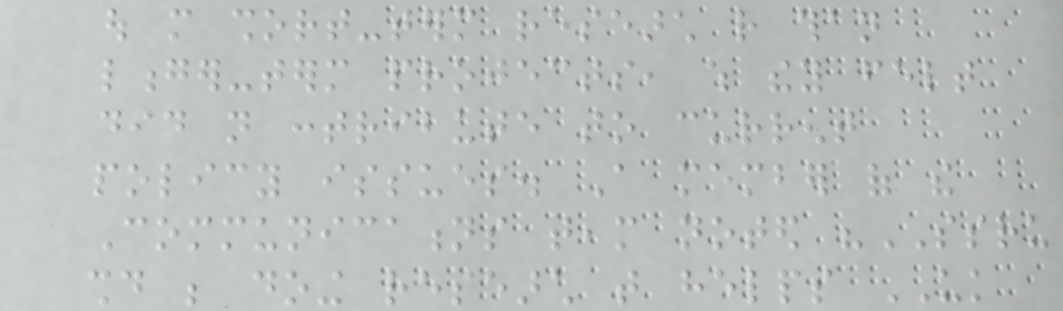out more short-term research rather than
longer-term projects, which they felt
did not contribute to current
policy issues. A member of the
Communications team noted "SSRU
should be doing research that helps UK
